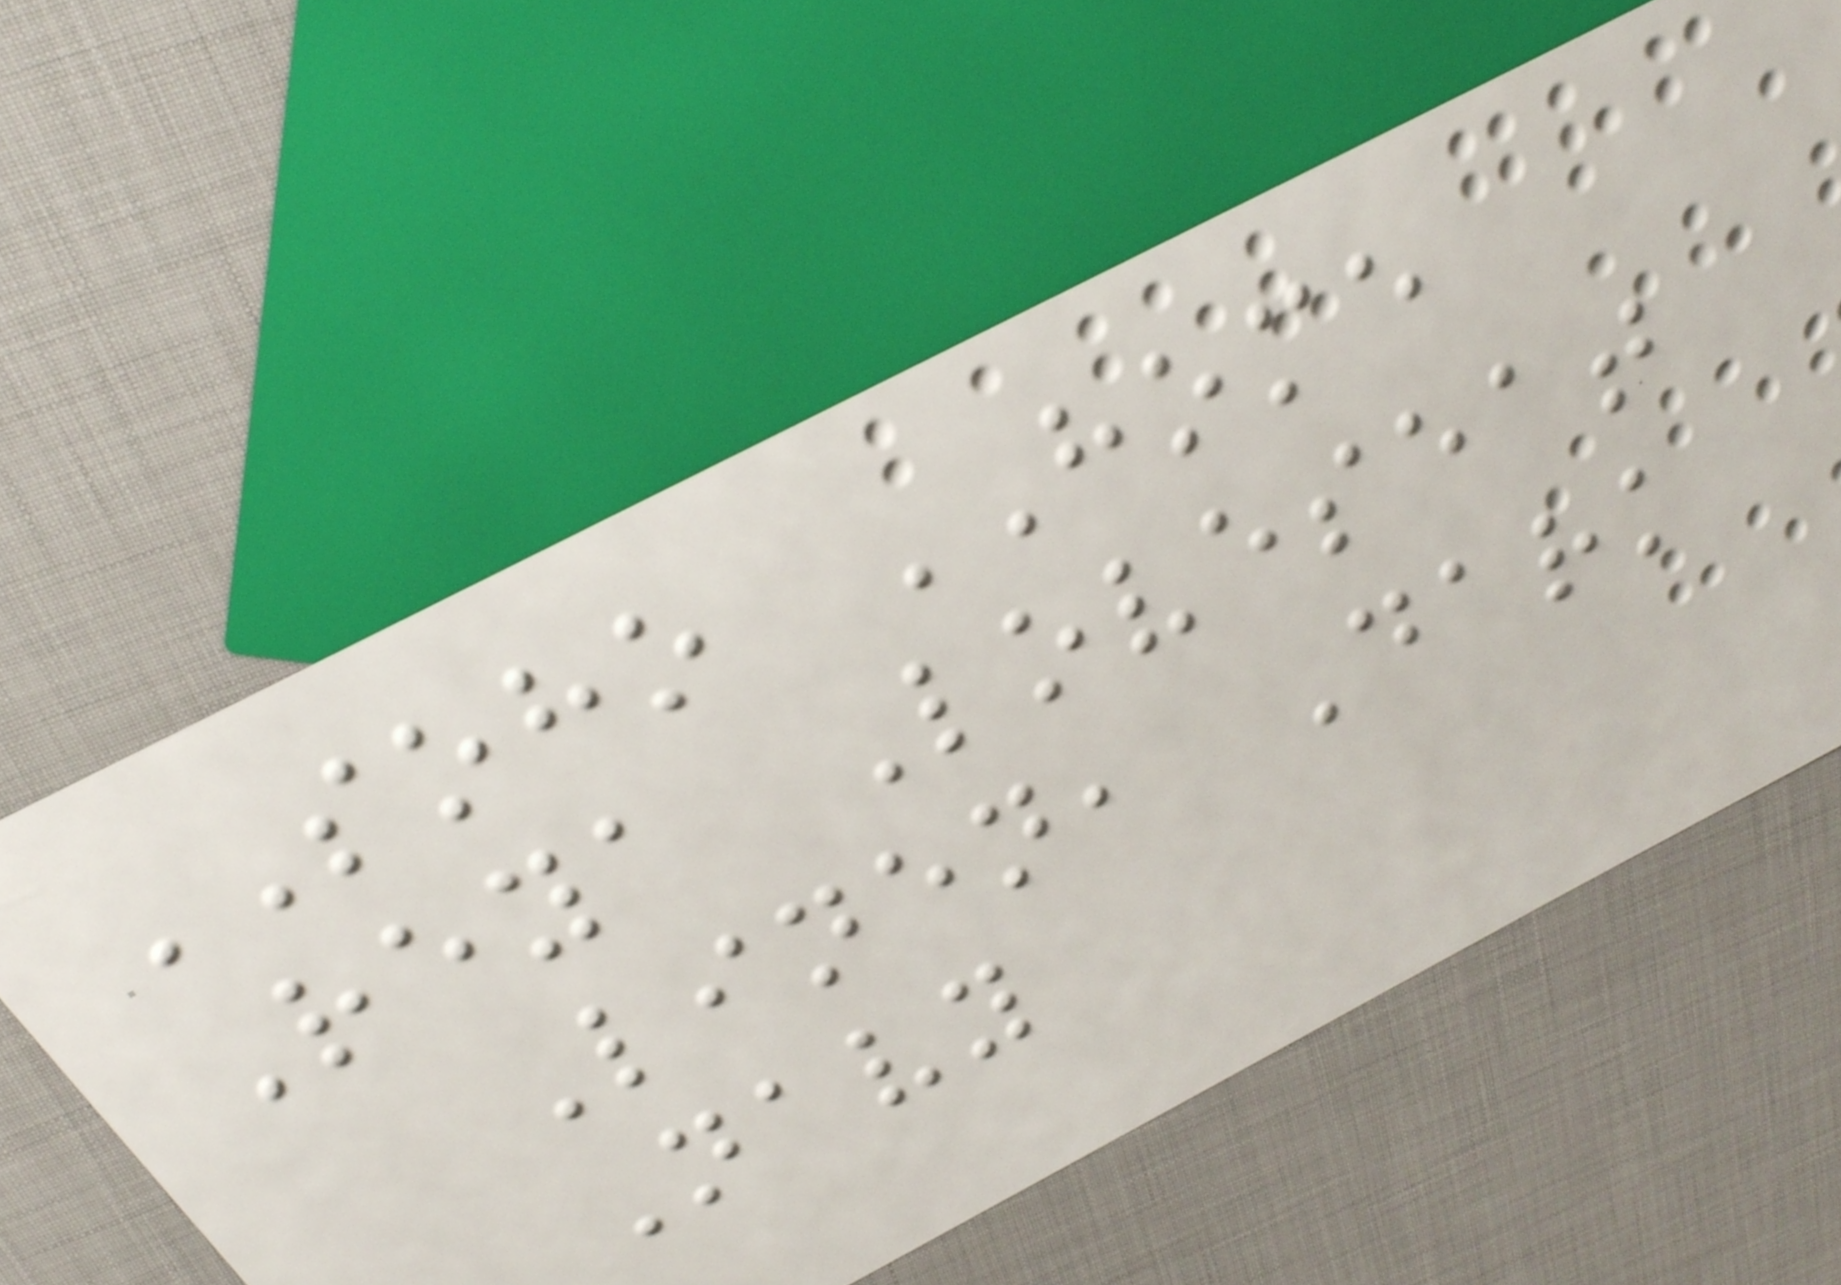SOHO HOME
Reya Loveseat
Linen, Dark
Navy
